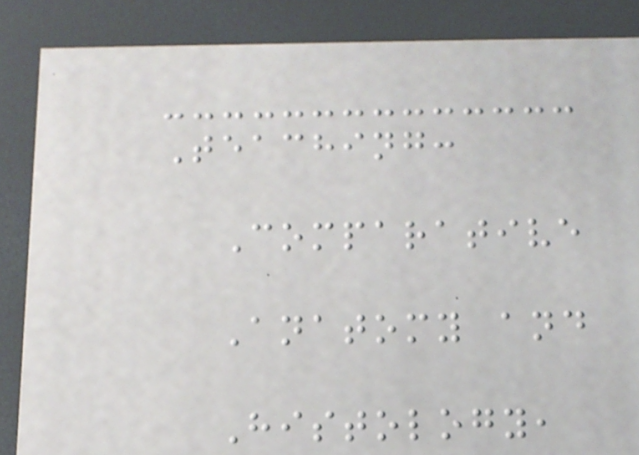Teaching:
Comparative
Anatomy and
Histology,
